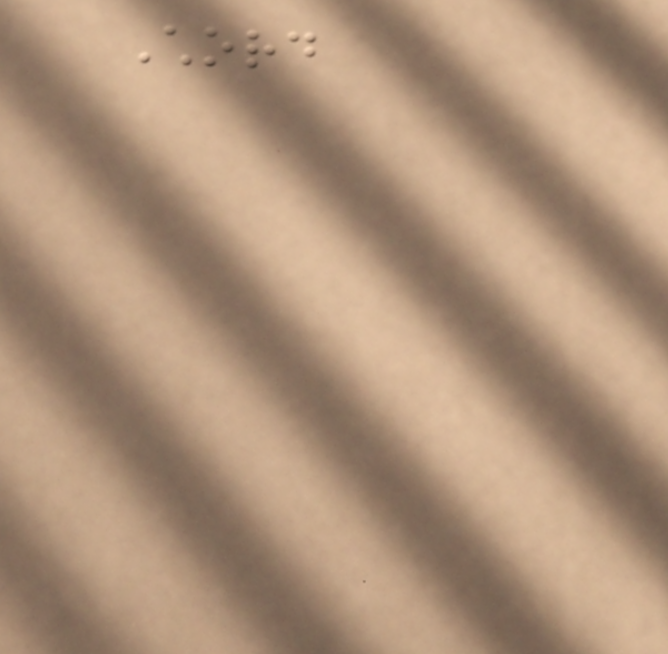Chord
